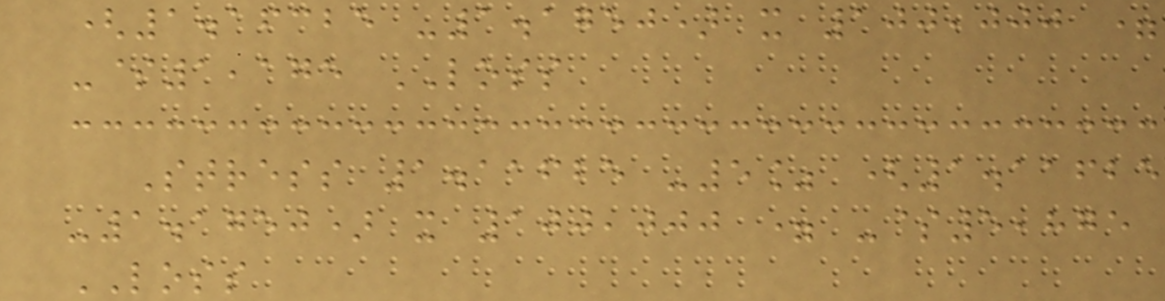(1.16325 -1.1750) x 100,000 =
-$1,175 LOSS
Stress 1.11625 -5% (1.11625
-1.1750) x 100,000 = -$5,875
LOSS
